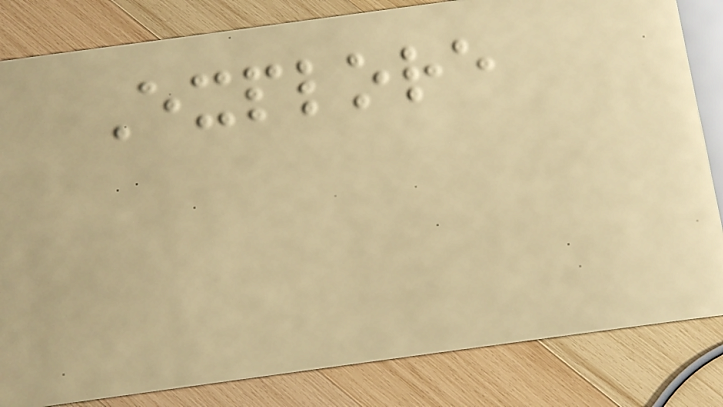Explore
